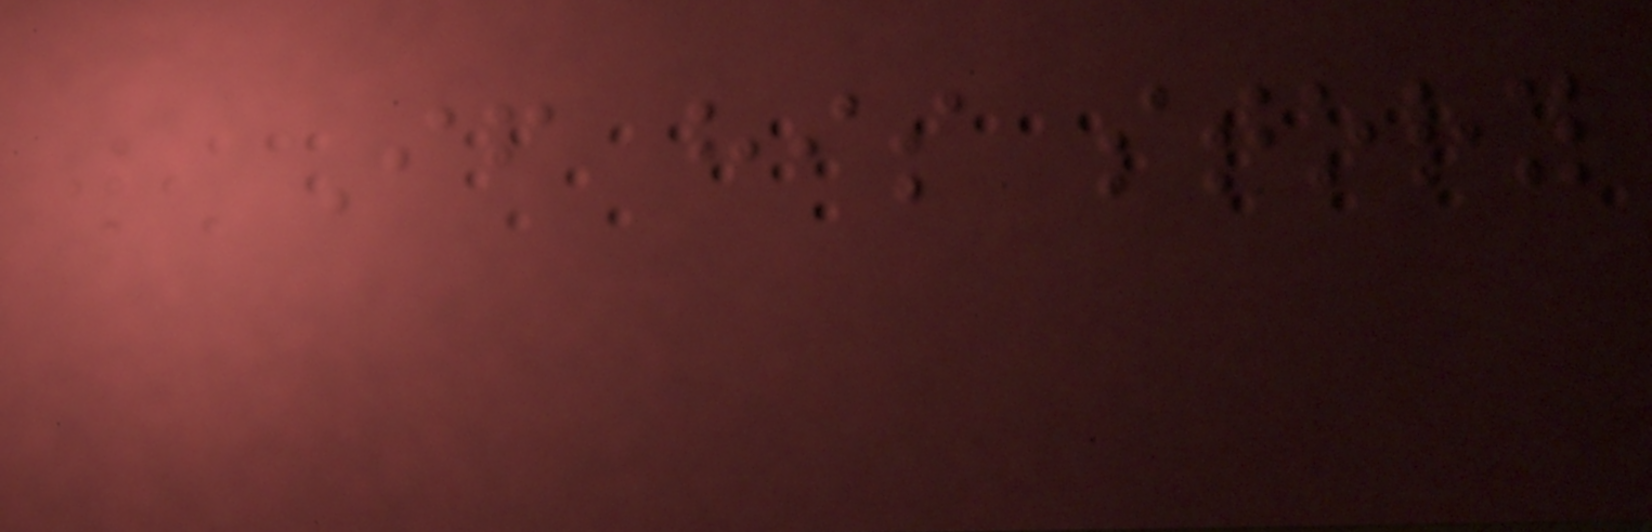If his story
